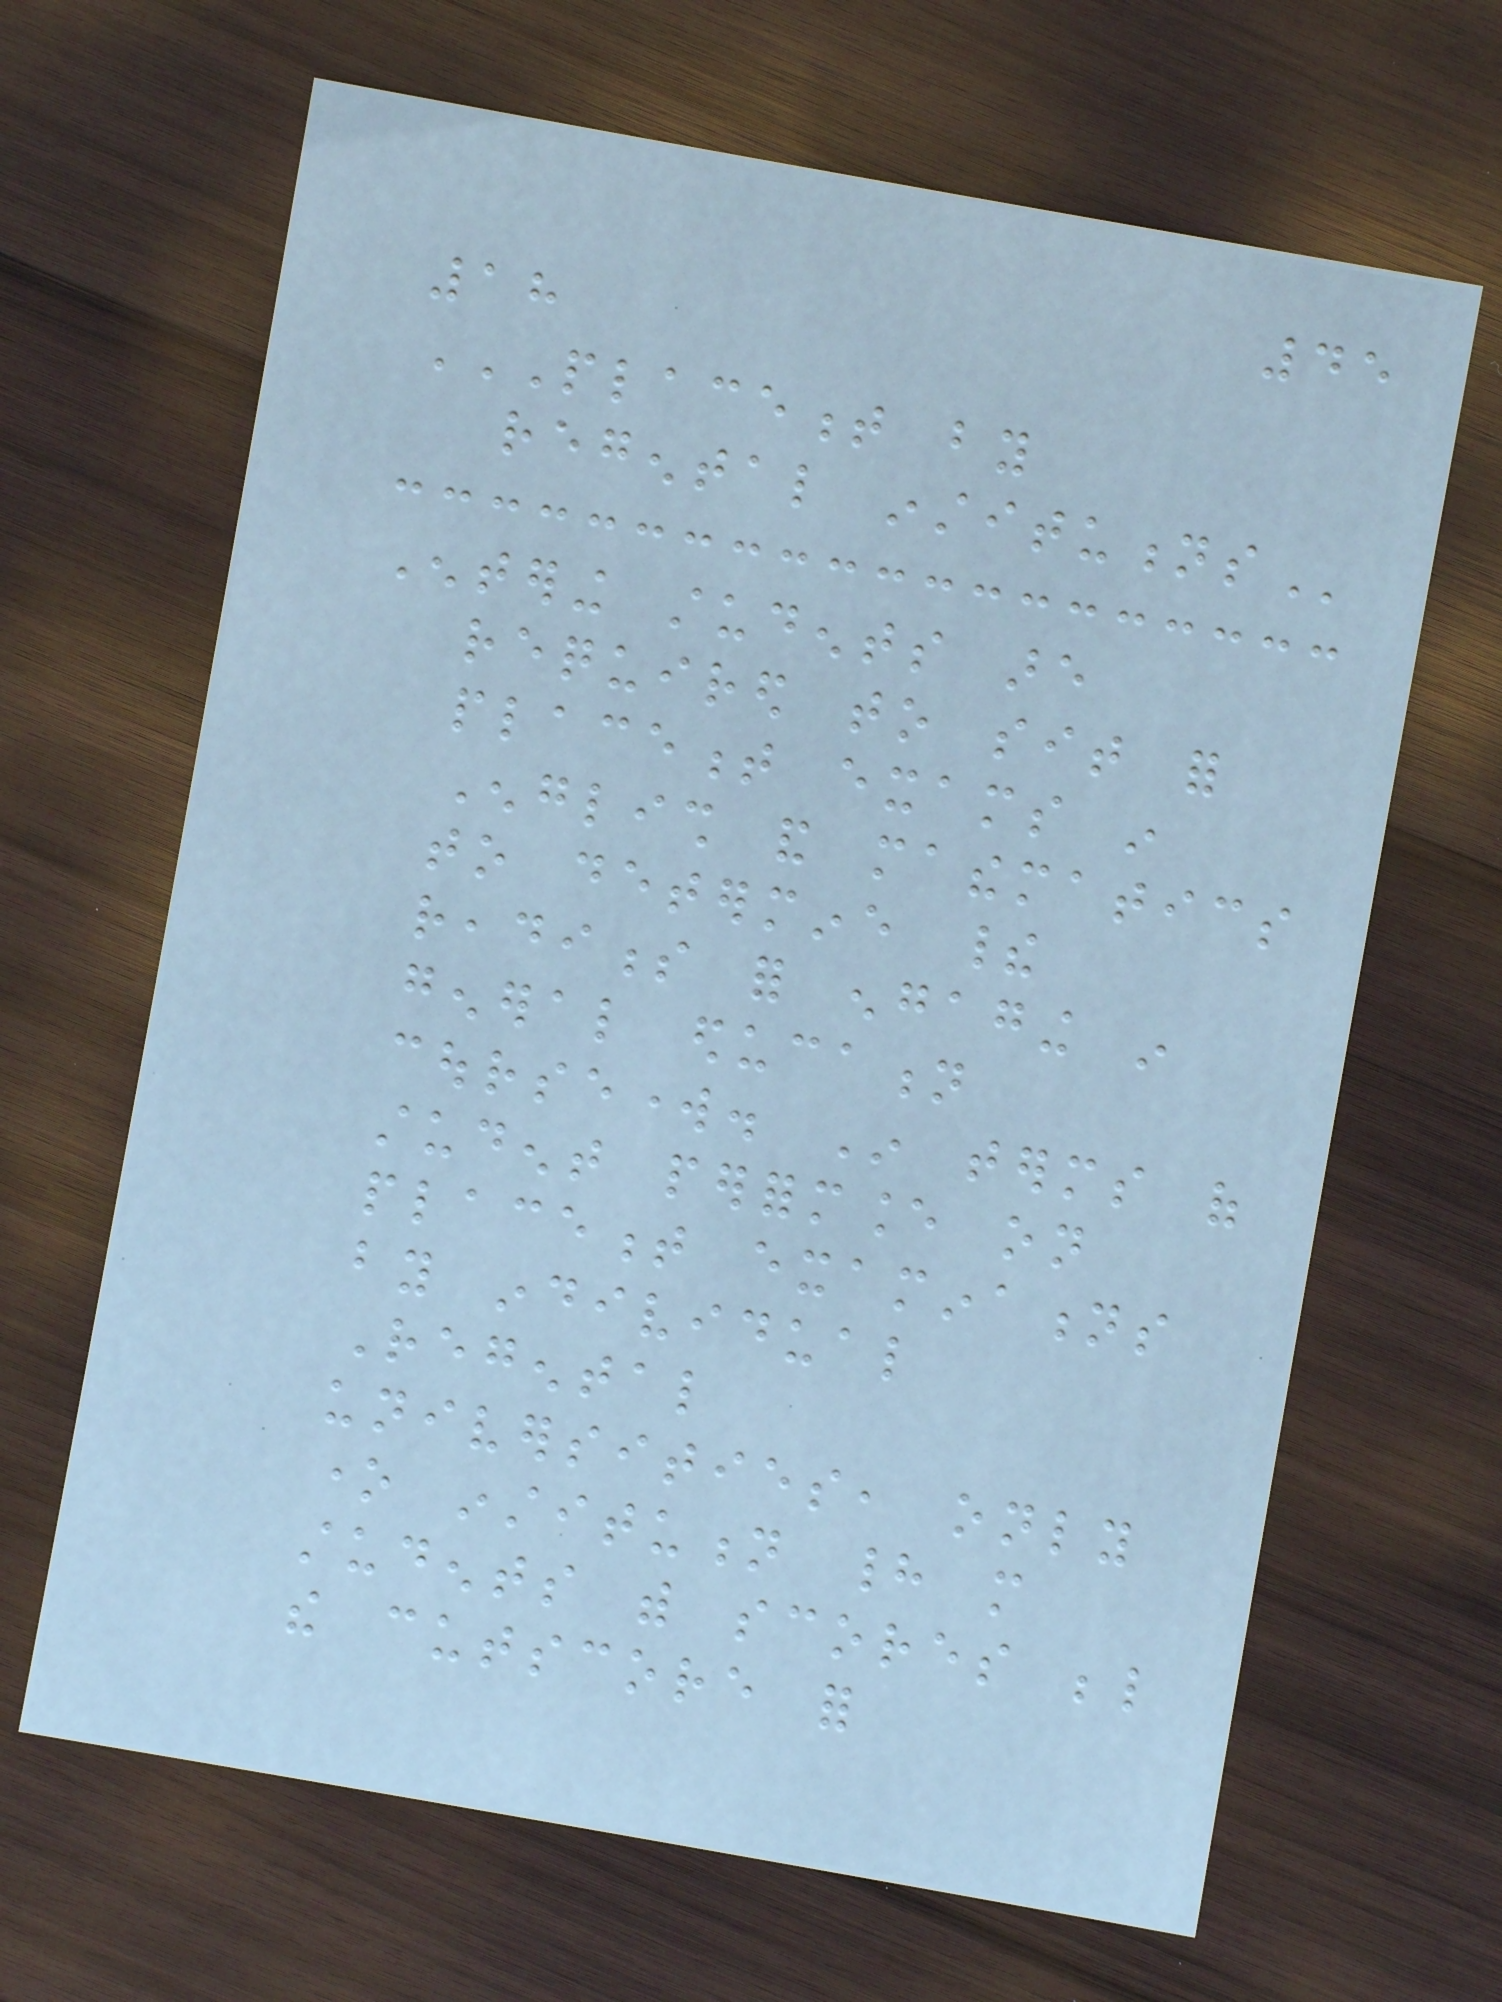45
18
PLACEMENT BY
REGENTAL INSTITUTIONS
Entering students are
required to sit for
placement exams in
English and mathematics
to determine their
readiness for engaging in
general education
coursework. In terms of
student performance on
placement examinations
by individual
Regental
universities, only
one institution had more
students with scores below
the cutscore for
